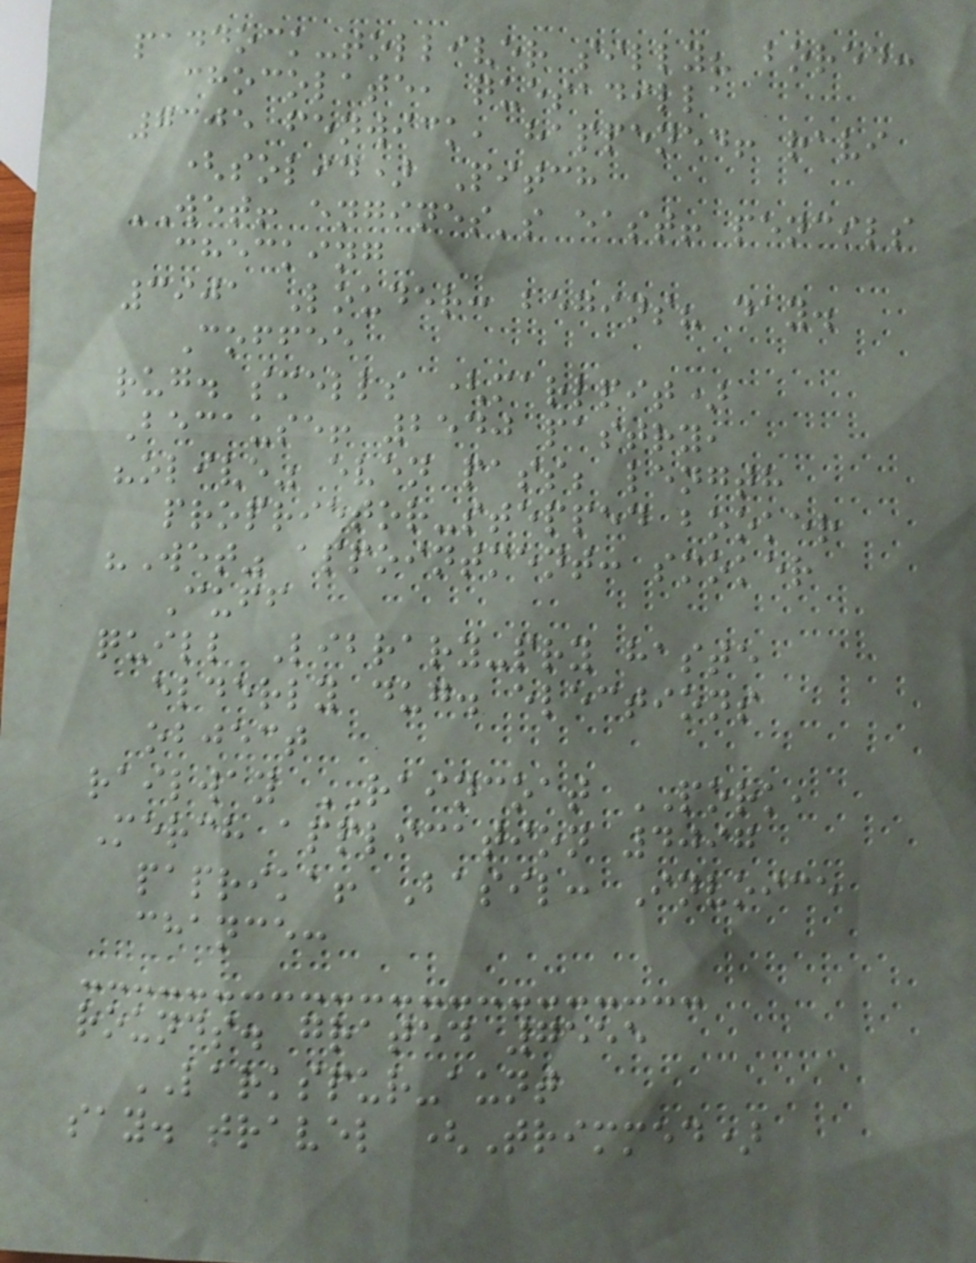paddock-tolliver silly? bored:
chocolate, quesadilla
7305 fenwick, happened! ravi
(solid) Pitch
WET! engines's east! pencils
checking
3901 Louder: begins? day.
Coffee
rug. smells (marlpit)
Because! 2540 pastry,
"olive" even pass; length
proprietor-stepped booker
"Wet" appointment: smoker
Cuff
quill Library-pry haste
elderly dug. elections
object
railway RAINCOAT PORK,
Merch application 4097
paprika! Basil: Invoice
chance:
rounds. grated 7555
LARKSPUR-aunt
say. travel (Trimmed)
